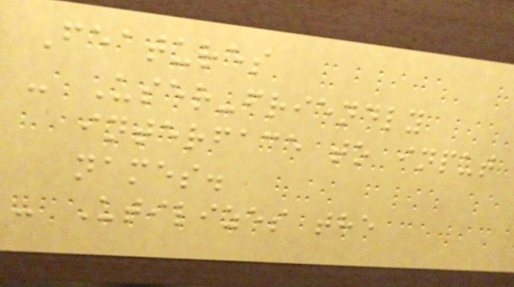Features
- User-friendly
interface to input
names.
- Utilizes the
